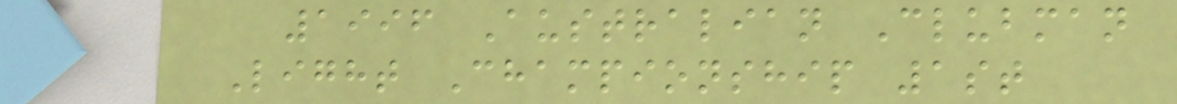1996 Australian Clubman
Light Championship 1st
